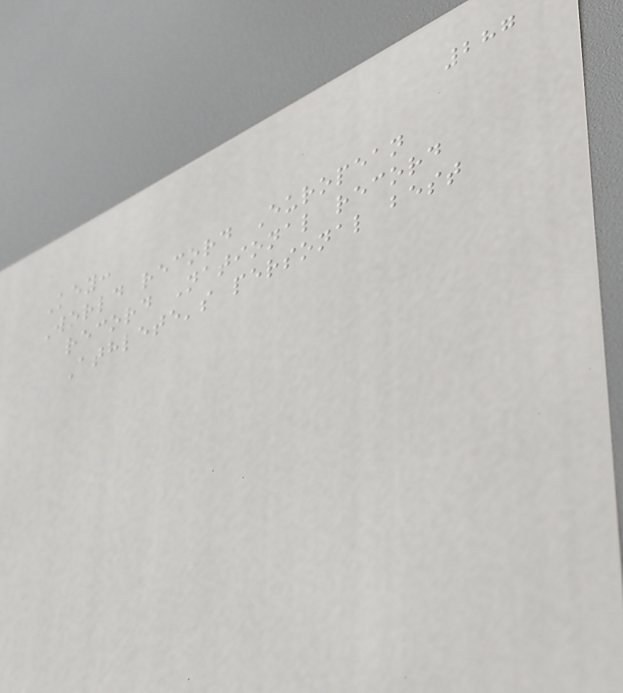287
Key:
World record European
record National record
Athlete's personal best
